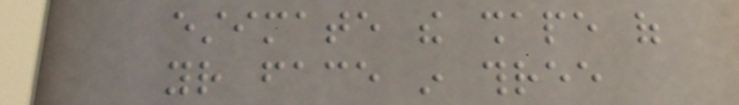estimate the shape of
your face in three
